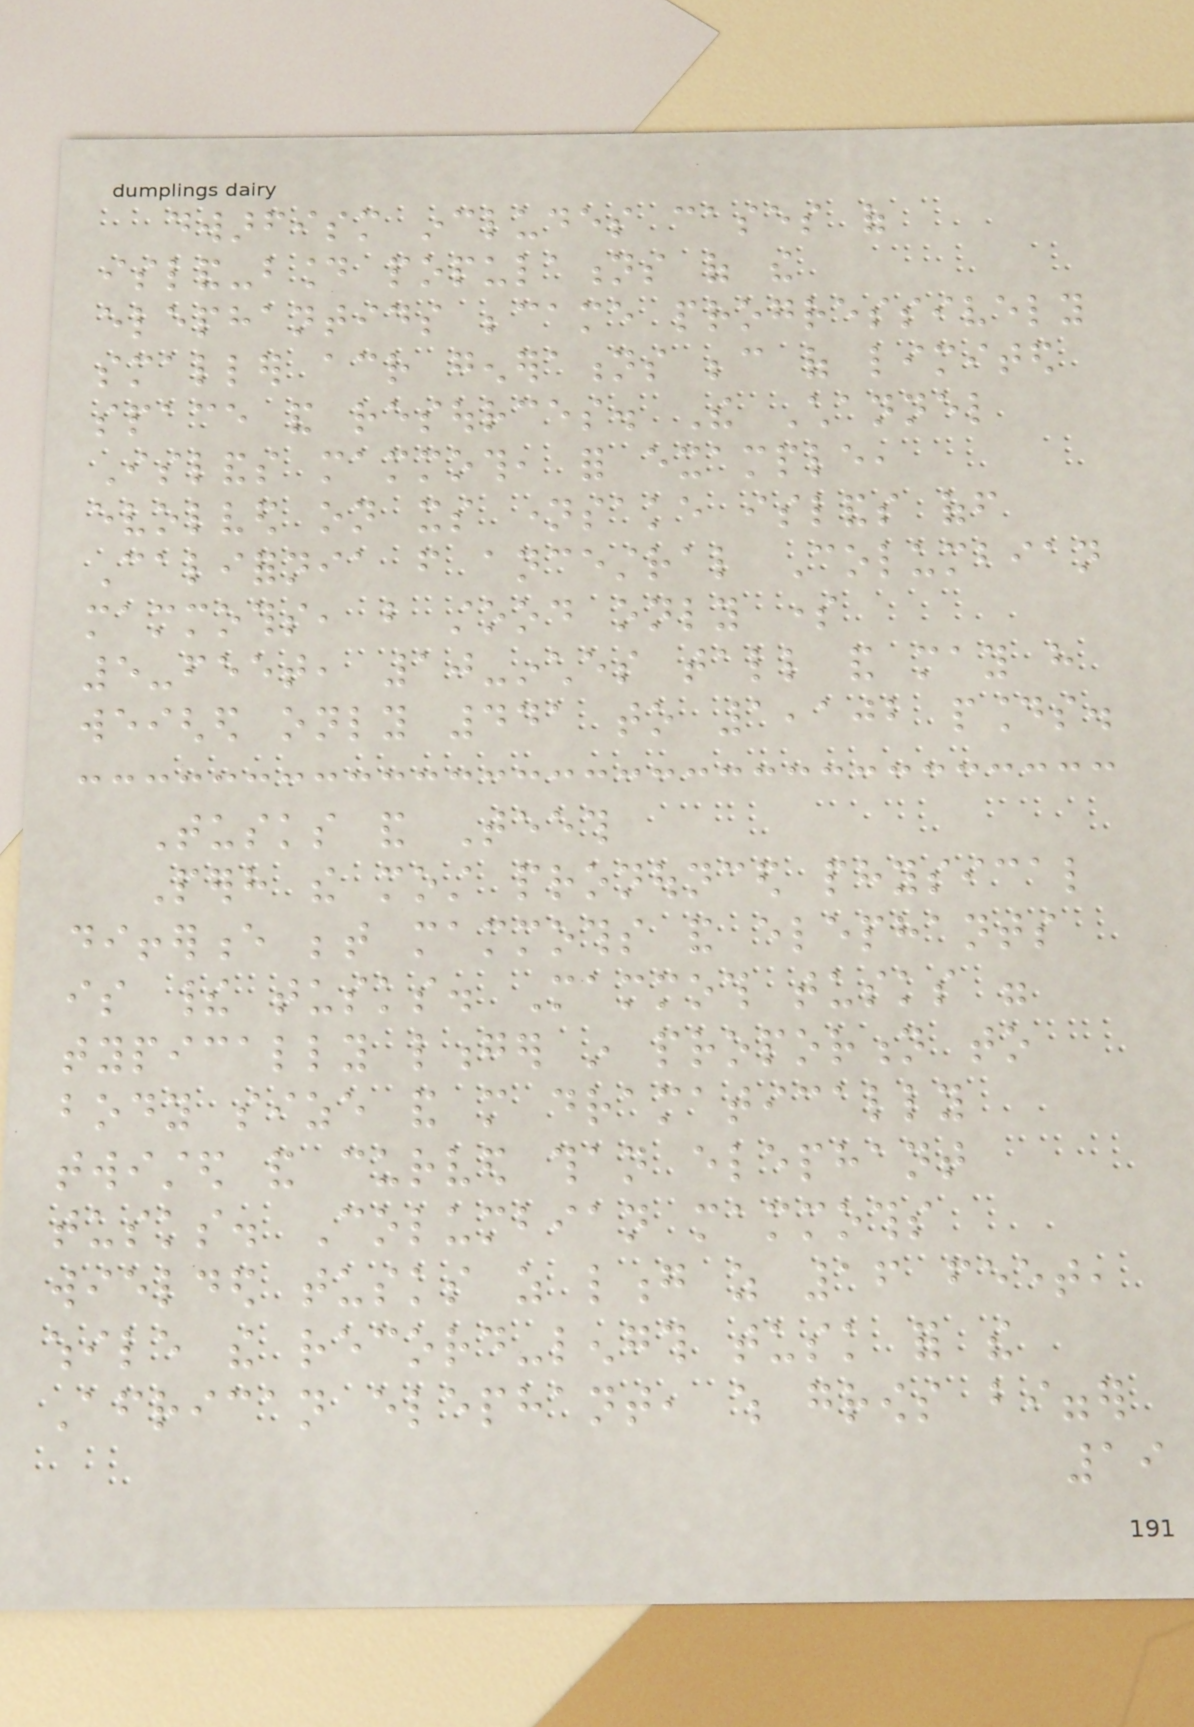dwarfism includes cases of
island-bound populations of the
elephantids became progressively
smaller across generations because of limited
space and resources. The Channel
Islands mammoth, for example,
evolved on its namesake islands off
California from ancestral Columbian
mammoths, but stood only some
5-feet, 10-inches tall and may have
weighed only 441 to 1,102 pounds.
Tusks and Teeth
Perhaps the most pronounced physical
difference between mammoths and elephants
is their tusks. Mammoth tusks were
typically longer in proportion to
body size and more dramatically
twisted and curved than elephant
tusks. Columbian mammoths
wielded tusks as long as 16 feet,
while the record-length tusk for the
African elephant, which grows bigger
19
